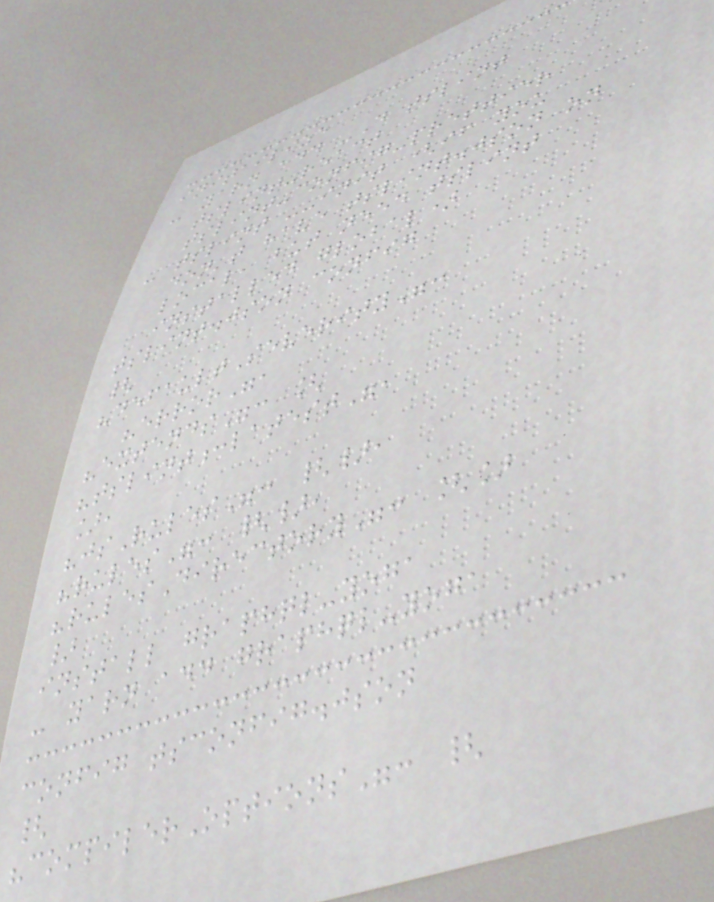initailize
- yarn add -D tslint
tslint-react
tslint-config-prettier
- tslint --init (if you
don't have tslint.json on
local, but need tslint
installed global)
tslint.json config
{
"defaultSeverity":
"error",
"extends": [
"tslint:latest",
],
"jsRules": {},
"rules": {},
"rulesDirectory": []
}
install graphql-yoga
- yarn add graphql-yoga
config tsconfig.json
{
"compilerOptions": {
